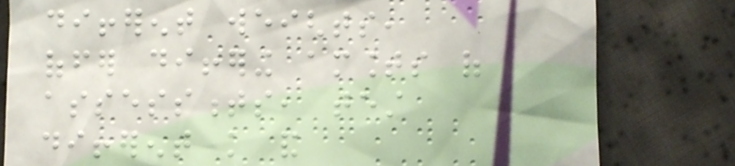different weights,
offer differing amounts of
assessments, test
different knowledge and
